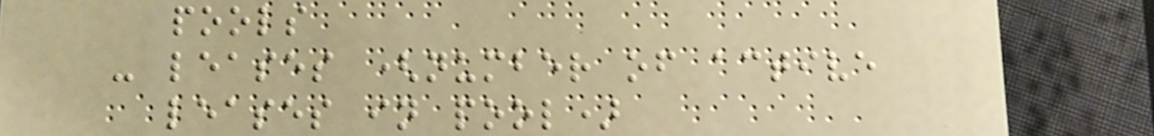pools
- leases (number of active
leases in pool)
